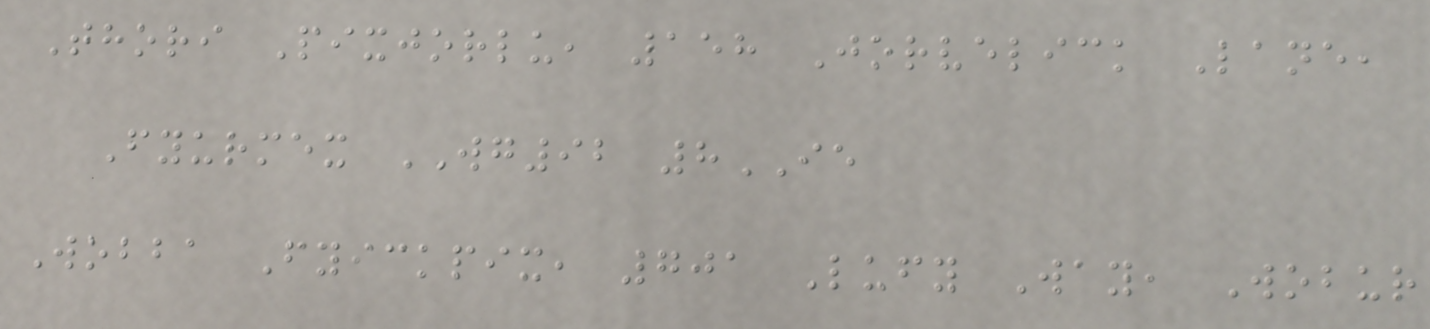Thori Pixjorlu, 158 Jorvelick Lane,
Fyurmex WG92 8IE
Wobba Fyickpix, 701 Lufy Way, Wobur
